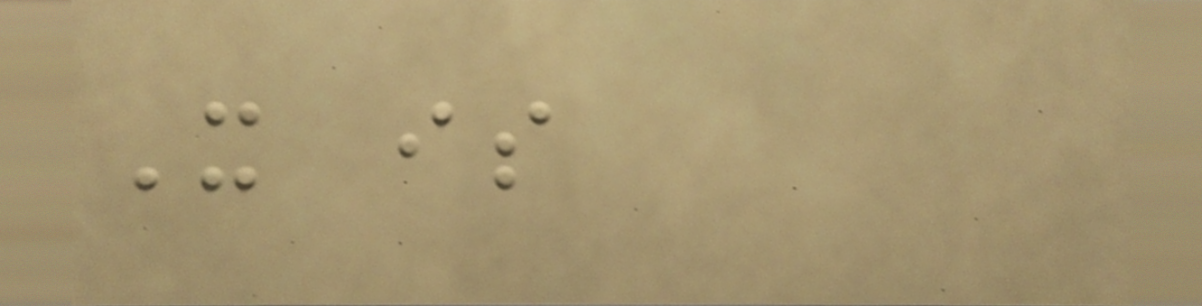It is
